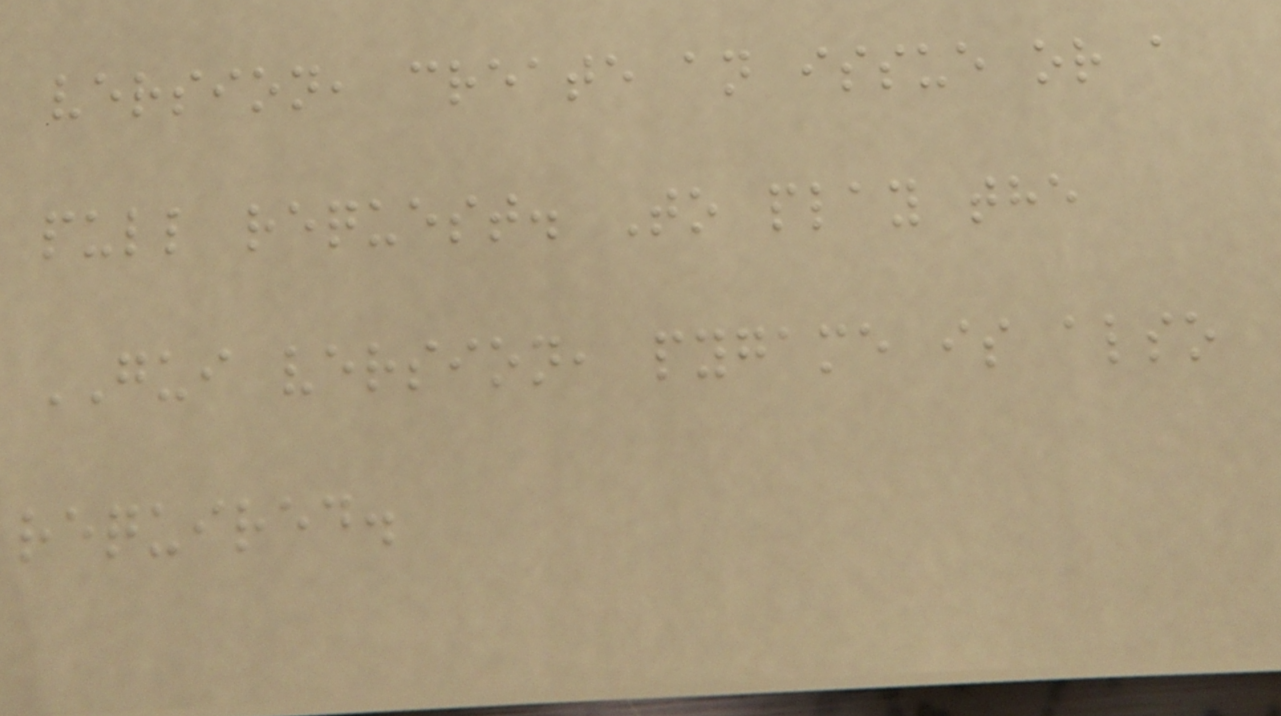version, create an issue or a
pull request. To play the
GUI version, pygame is also
required.
